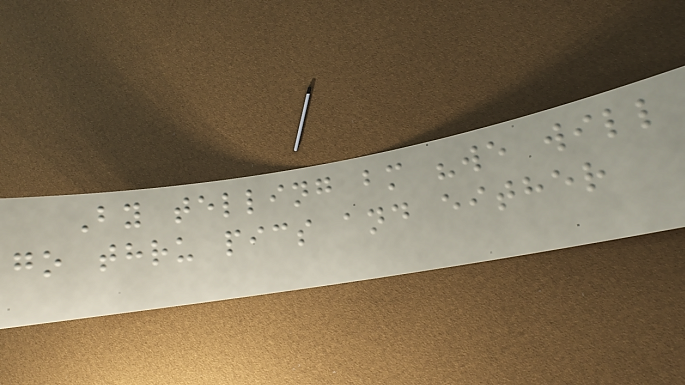By telling bm "we will
go thru pics and either
